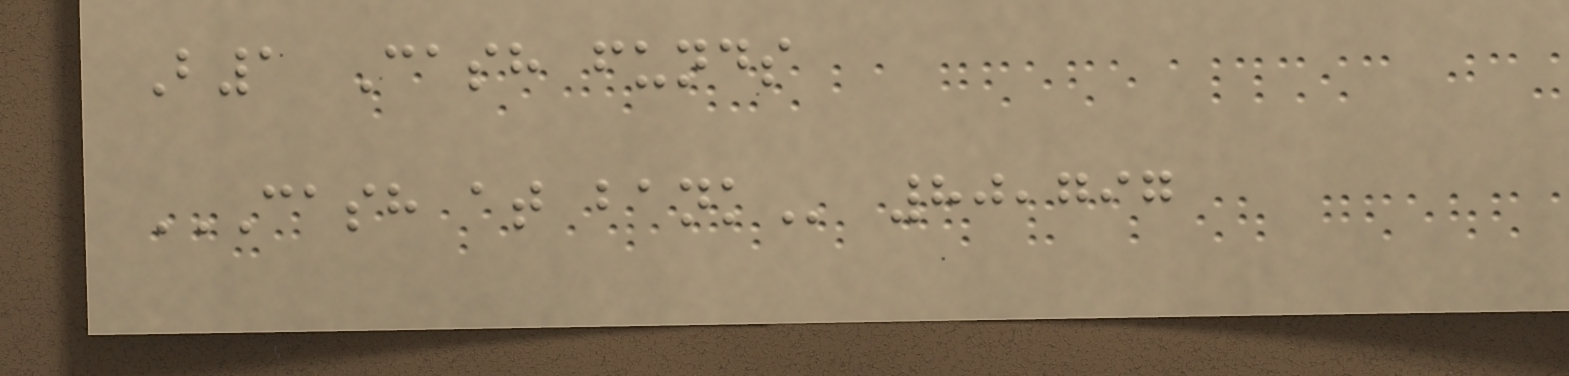B1 Cash funds
CASH AT BANK 80,797
